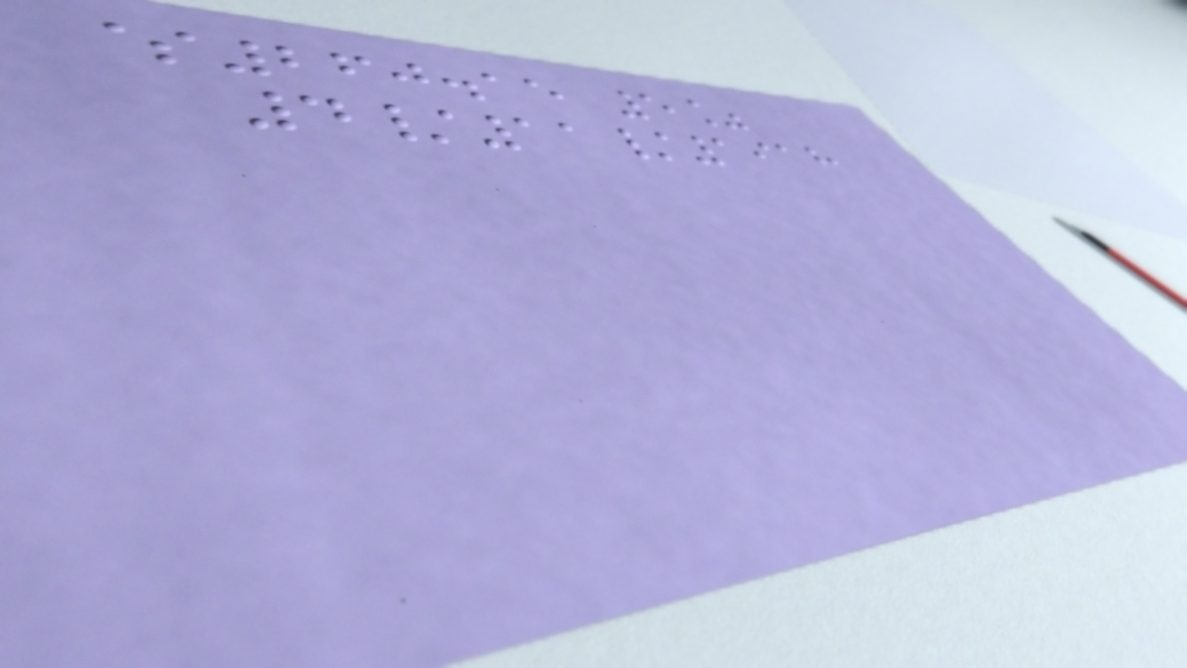$260.15 5%
4/11/1918
